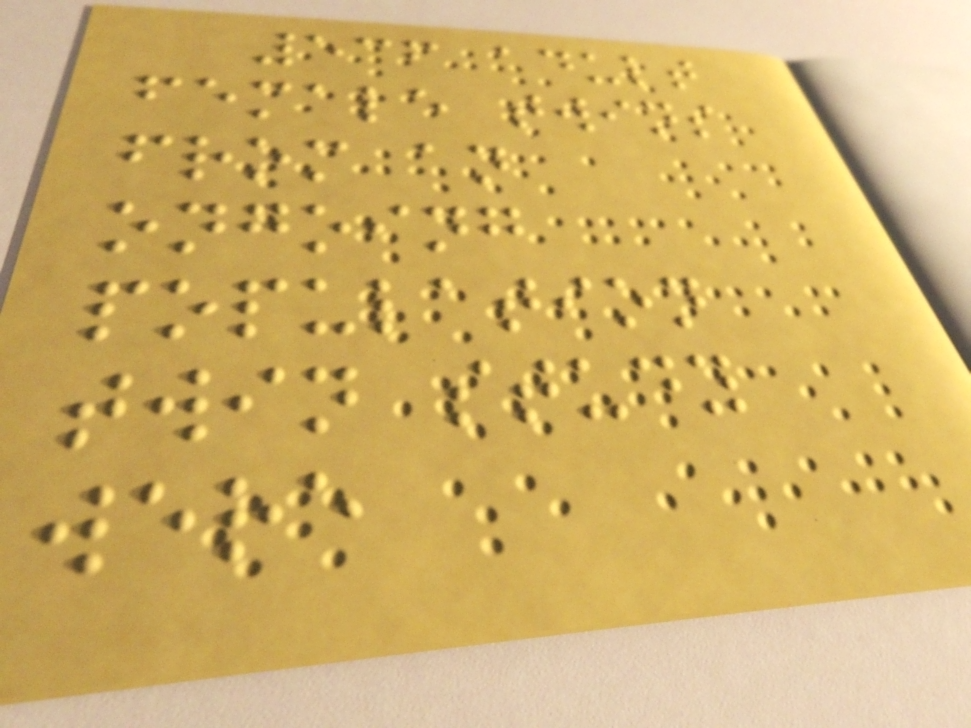536 adult
female twins
from an
ongoing
population
twin study
were
